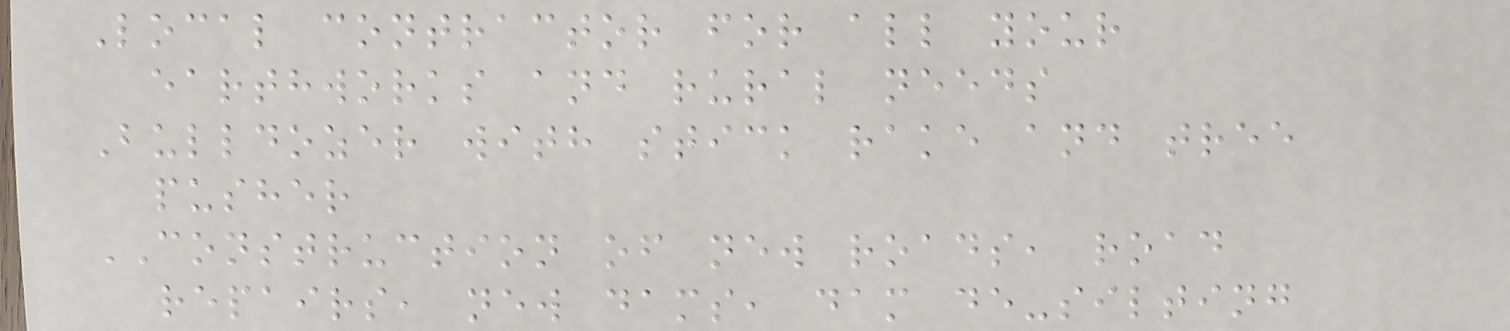Local contractor for all your
earthworks and rural needs
Bulldozer with stick rake and tree
pusher
CONSTRUCTION of new roads, road
repairs, new dams, dam de-silting
